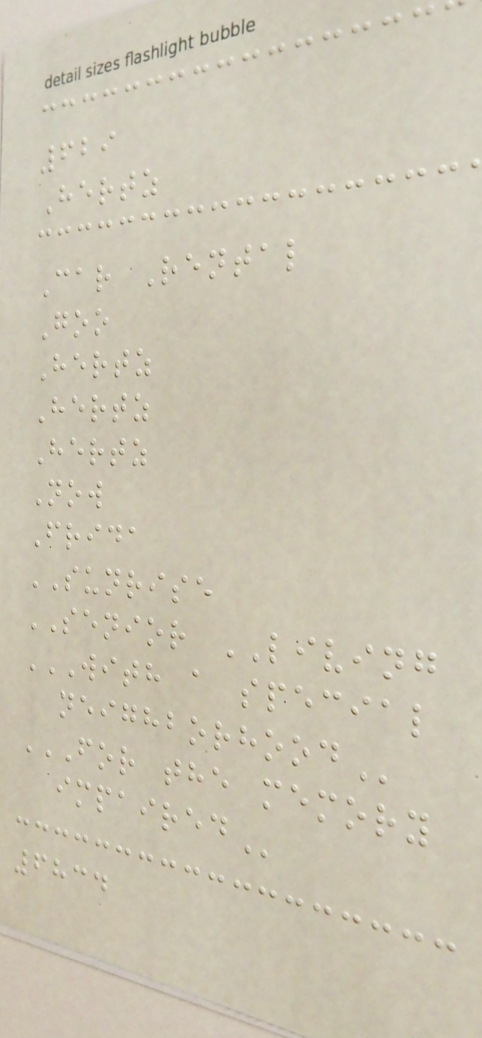629
Hertz
Car Rental
Goo
Hertz
Hertz
Hertz
Now
Frida
SUNRISE
SENIOR LIVING
WITH A SPECIAL
NEIGHBORHOOD
FOR THE MEMORY
IMPAIRED
6834
